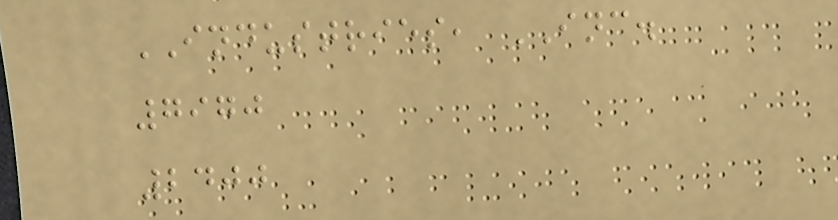INDUSTRIES, INC.
7970
2400
